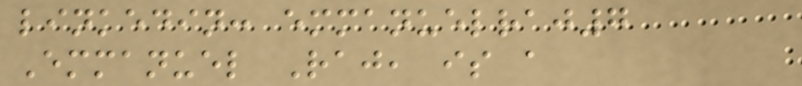linkedin: emmanuelraj7
Emmanuel Raj, is a
